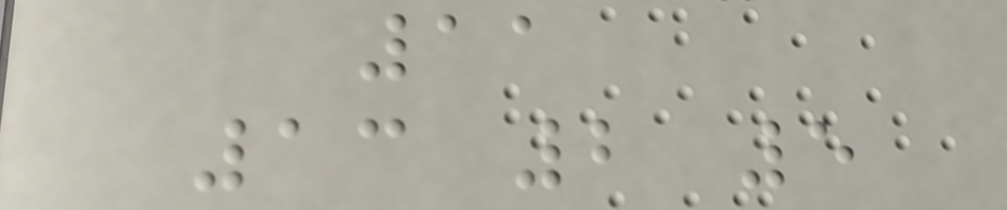11
13 2 5
